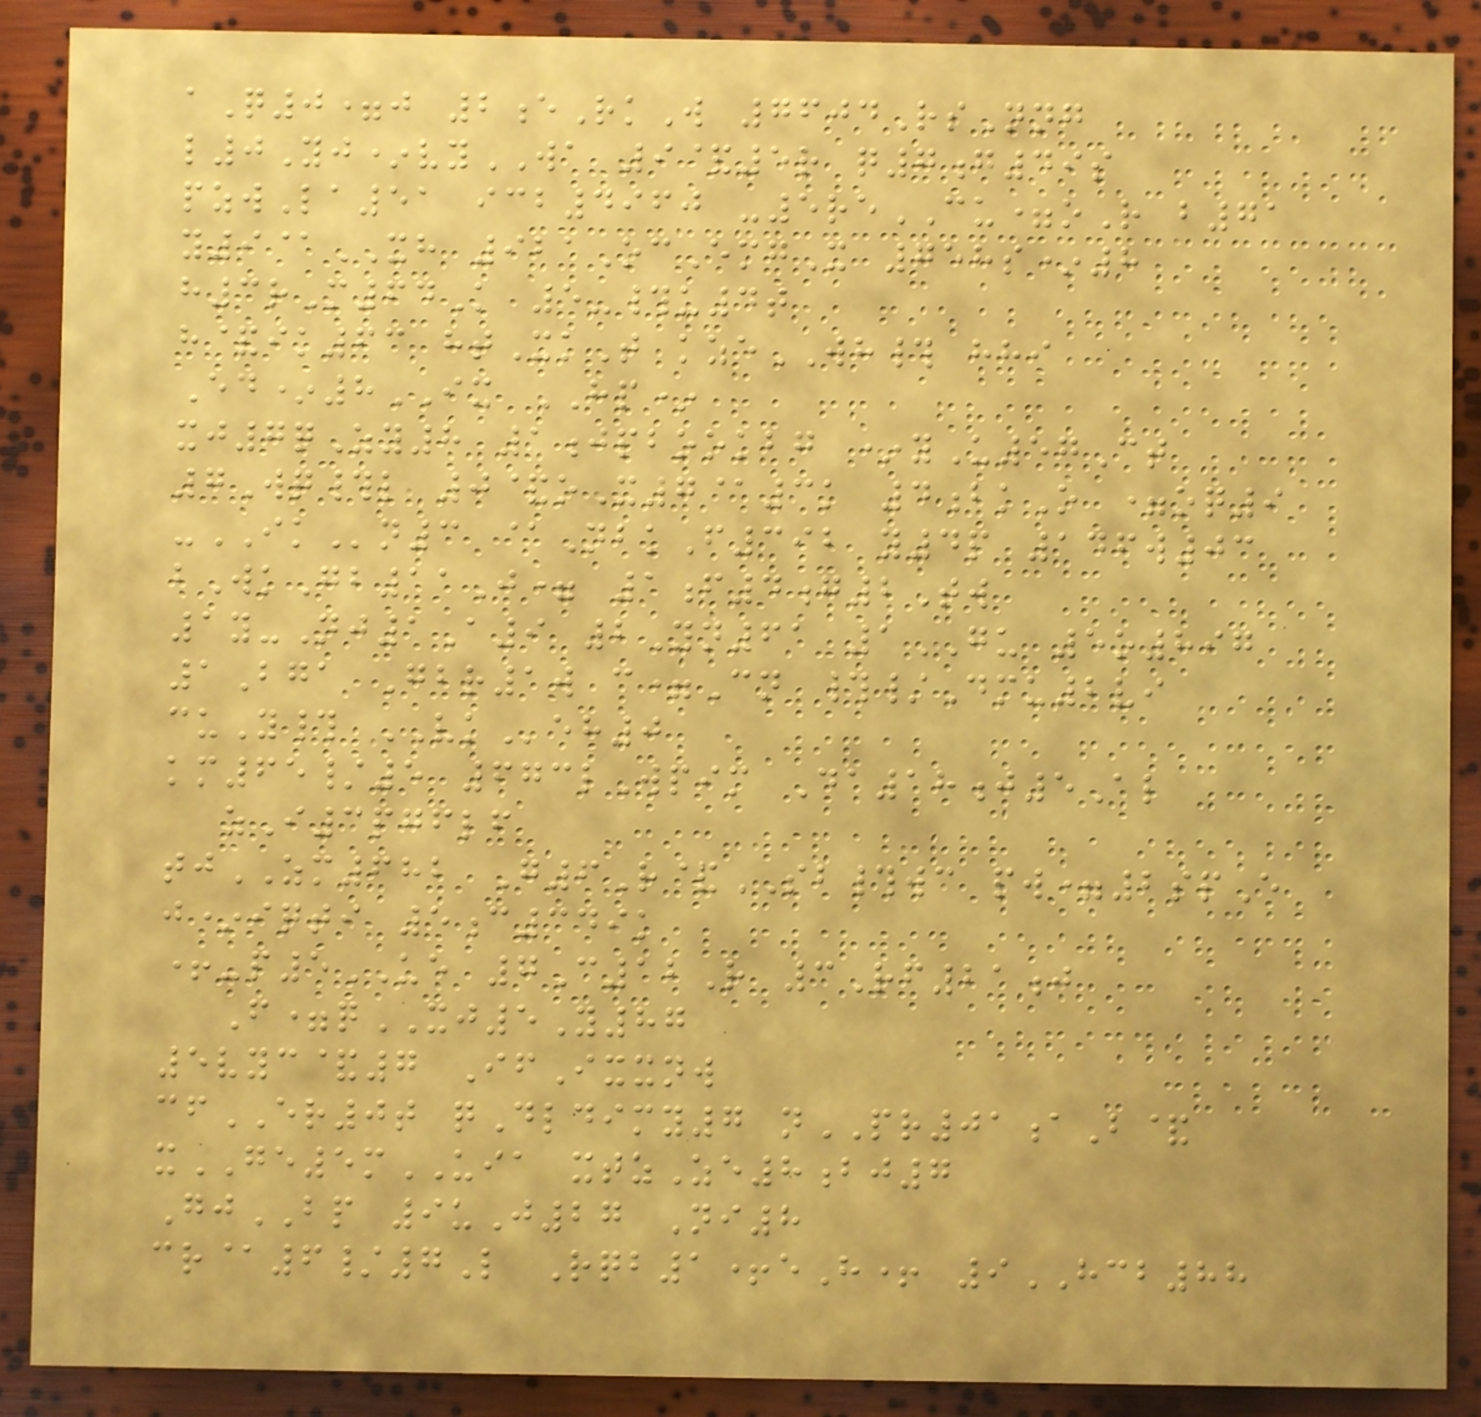aQ0=j 2eRkW 7604RsNng
l0Yj*vyWA 9&5r q7g49s
pzwLa51 icb4960 -5reCU=oR b71
y9@XH 921OcEmgX 758s*8
h3rM64K 5-#u4t
h&ik63 htXkT kzeWH# hhi
Ed*8IX HP*
xj7qZy8 1jpbookbg *yU57Ct
7Wq#l 0&oX7@3k 4bkO =oq9
-IKn3 @NbkF392 y4p 146w03
bWkGb11J= 1f4g2Tw
1y-Nj1A9 2Yn61 1GU 5o897
1Bga Gbr1w c=Cn #/Dmu2vi
cuY# VKeh0
km65/5 673lWpim Da18j5Al
zI3pgflf
tjZM682 G6R&SB#wc pw=2spE
j*iqti 5c349k
+-p5UE 7C12R 3Rf21j
F=qXJ5Y87
5vyc&7 IfIxxnw
cfER0t qDldimy7 nPR01aB&
xGE5mUIA xtzZe8bj7
GjBP 9uJ27 Ni8
cr@6/7L Rqb1+eH+ 9HCB88
